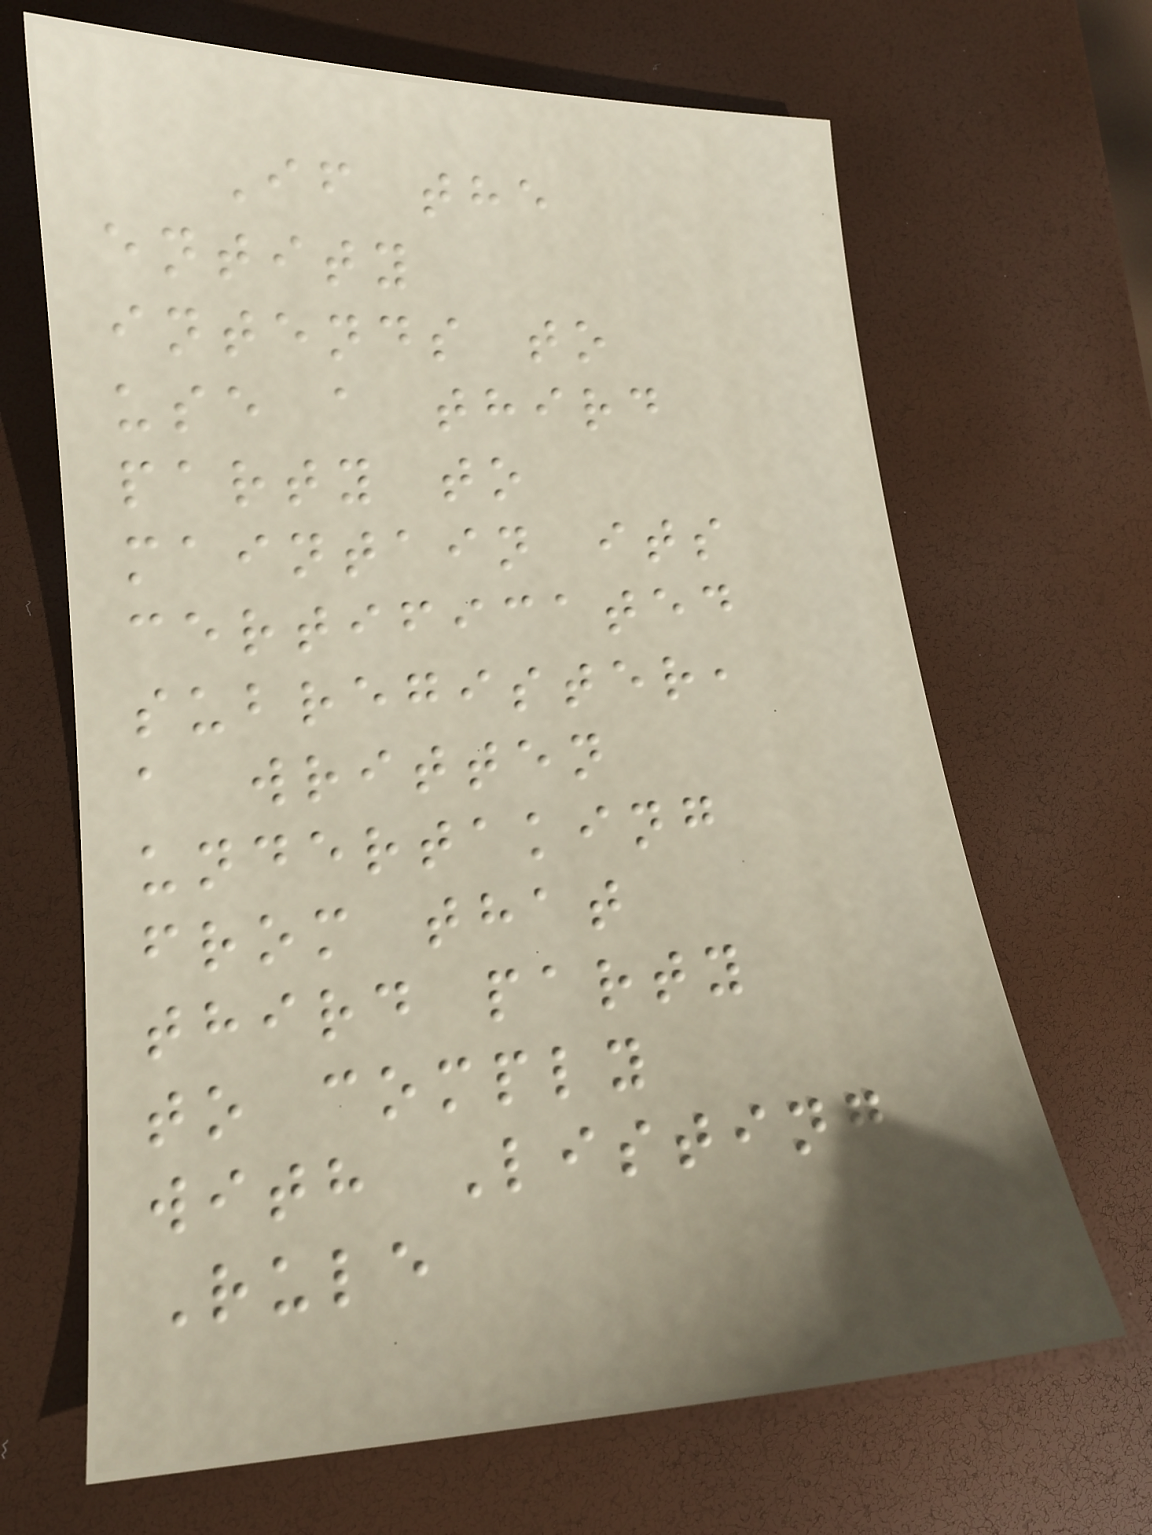If the
entity
intends to
use a third
party to
maintain its
certificated
subregister,
a written
undertaking
from that
third party
to comply
with Listing
Rule
